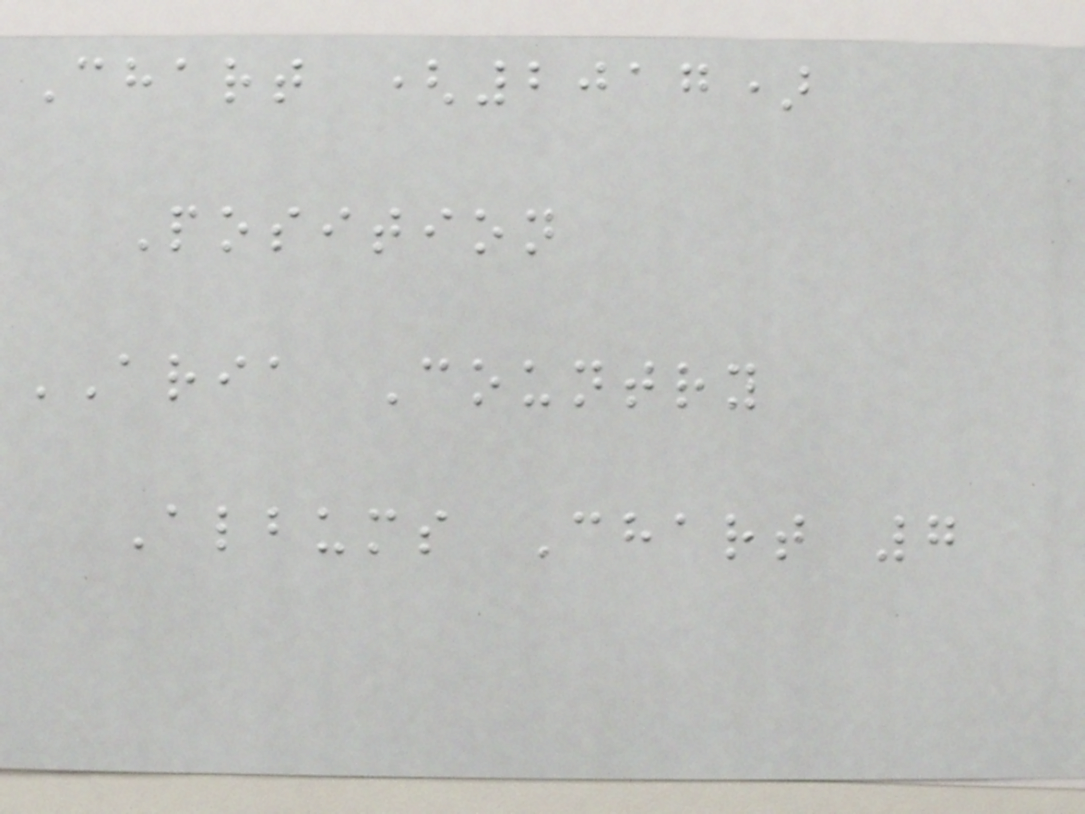Chart (2017)
Position
ARIA Country
Albums Chart 7
